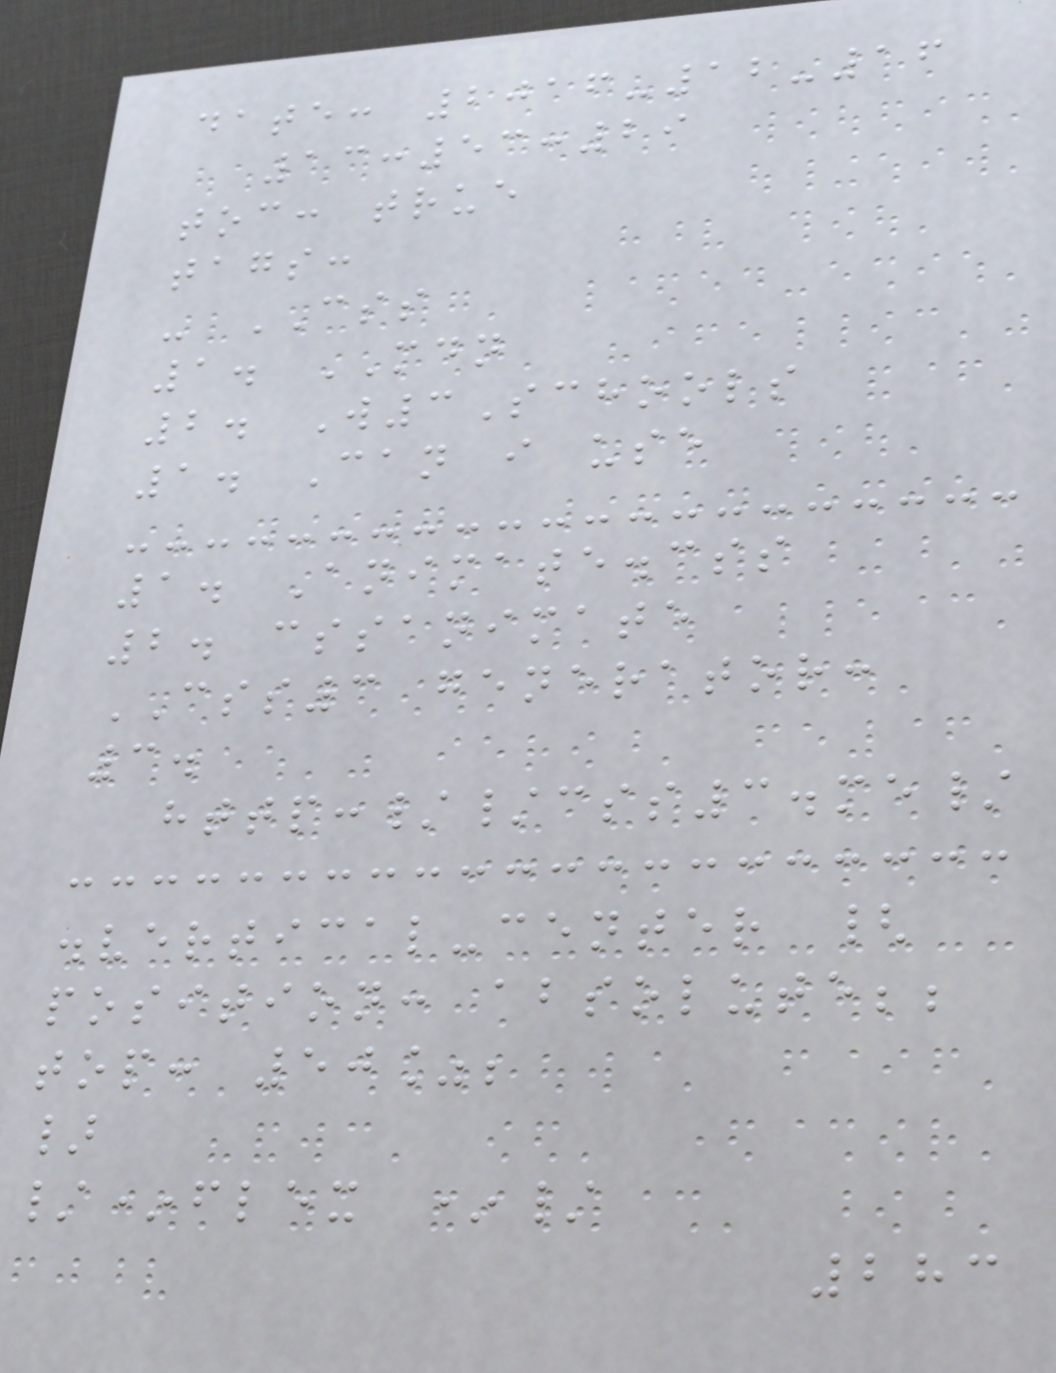date: 2016-12-16
13:53:29
toc: true
tags:
- CSS
1. MDN
2. W3Schools
1. Can i use
1. Animate.css
2. cssanimate
CSS3 generator:
3.
http://css3.me/
.vertical-center {
position: absolute;;
top: 50%;
}
/*flex */
283
